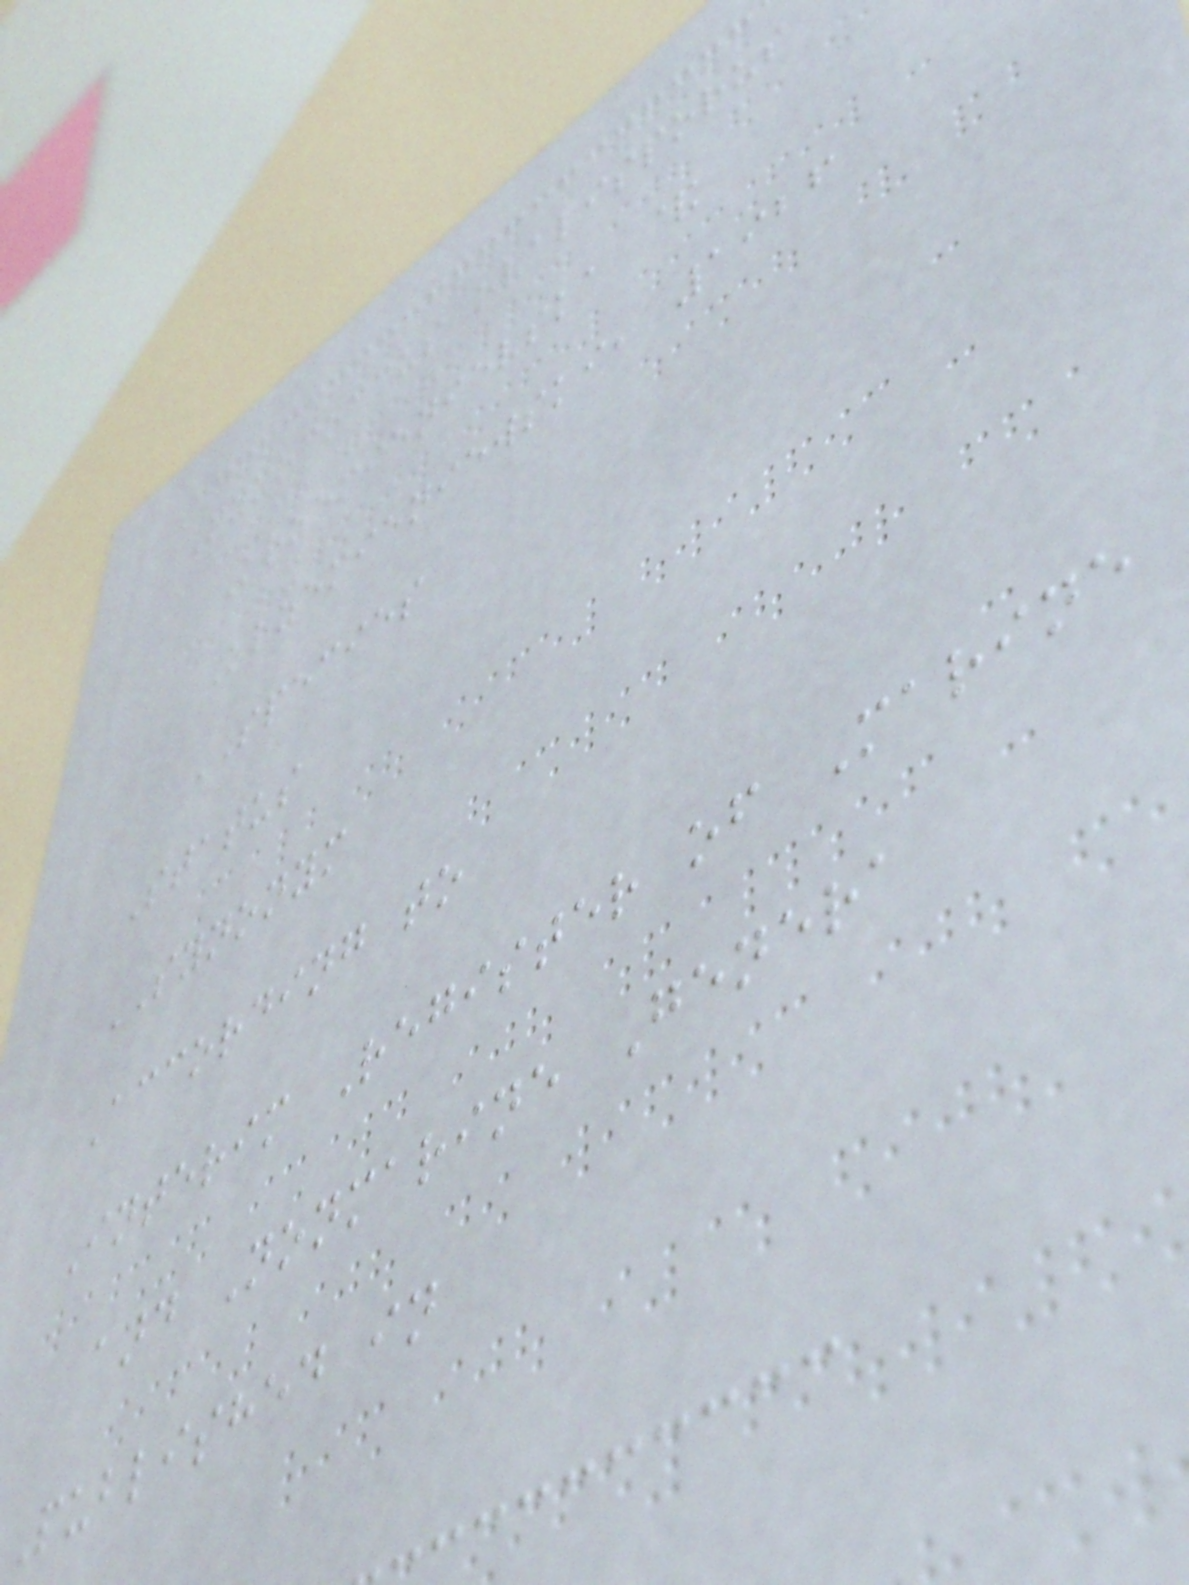Myxococcus ovalisporus
Krzemienievska &
Krzemieniewski, 1926
SPECIES
Status
SYNONYM
According to
Interim Register of Marine
and Nonmarine Genera
Published in
